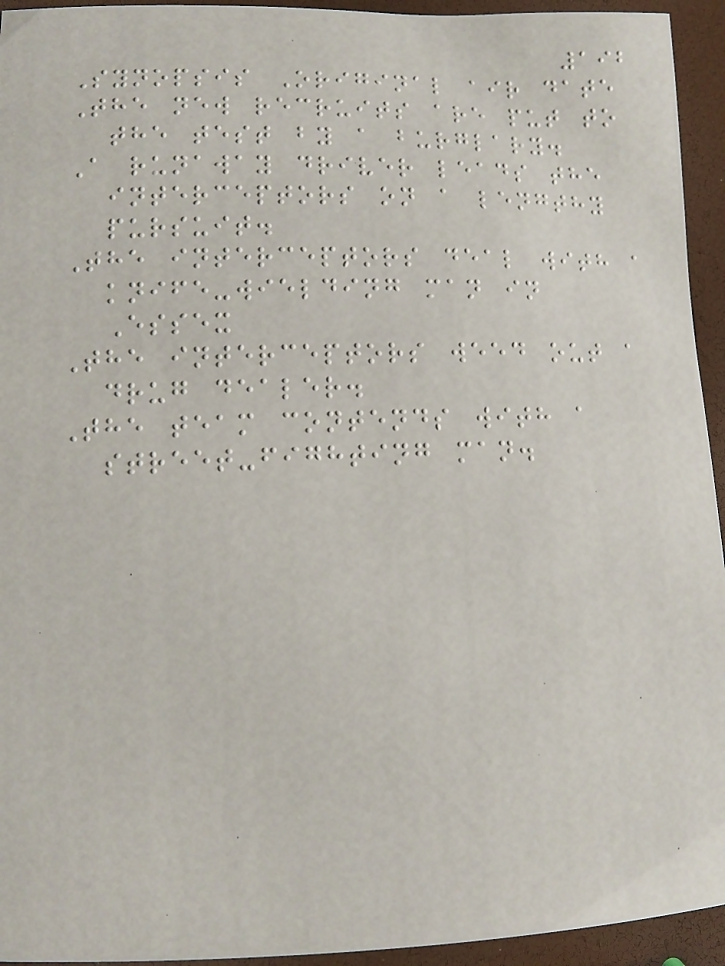192
Synopsis Original air date
The new recruits are put to
the test by a burglary.
A runaway driver leads the
interceptors on a lengthy
pursuit.
The interceptors deal with a
knife-wielding man in
Essex
The interceptors weed out a
drug dealer.
The team contends with a
street-fighting man.
